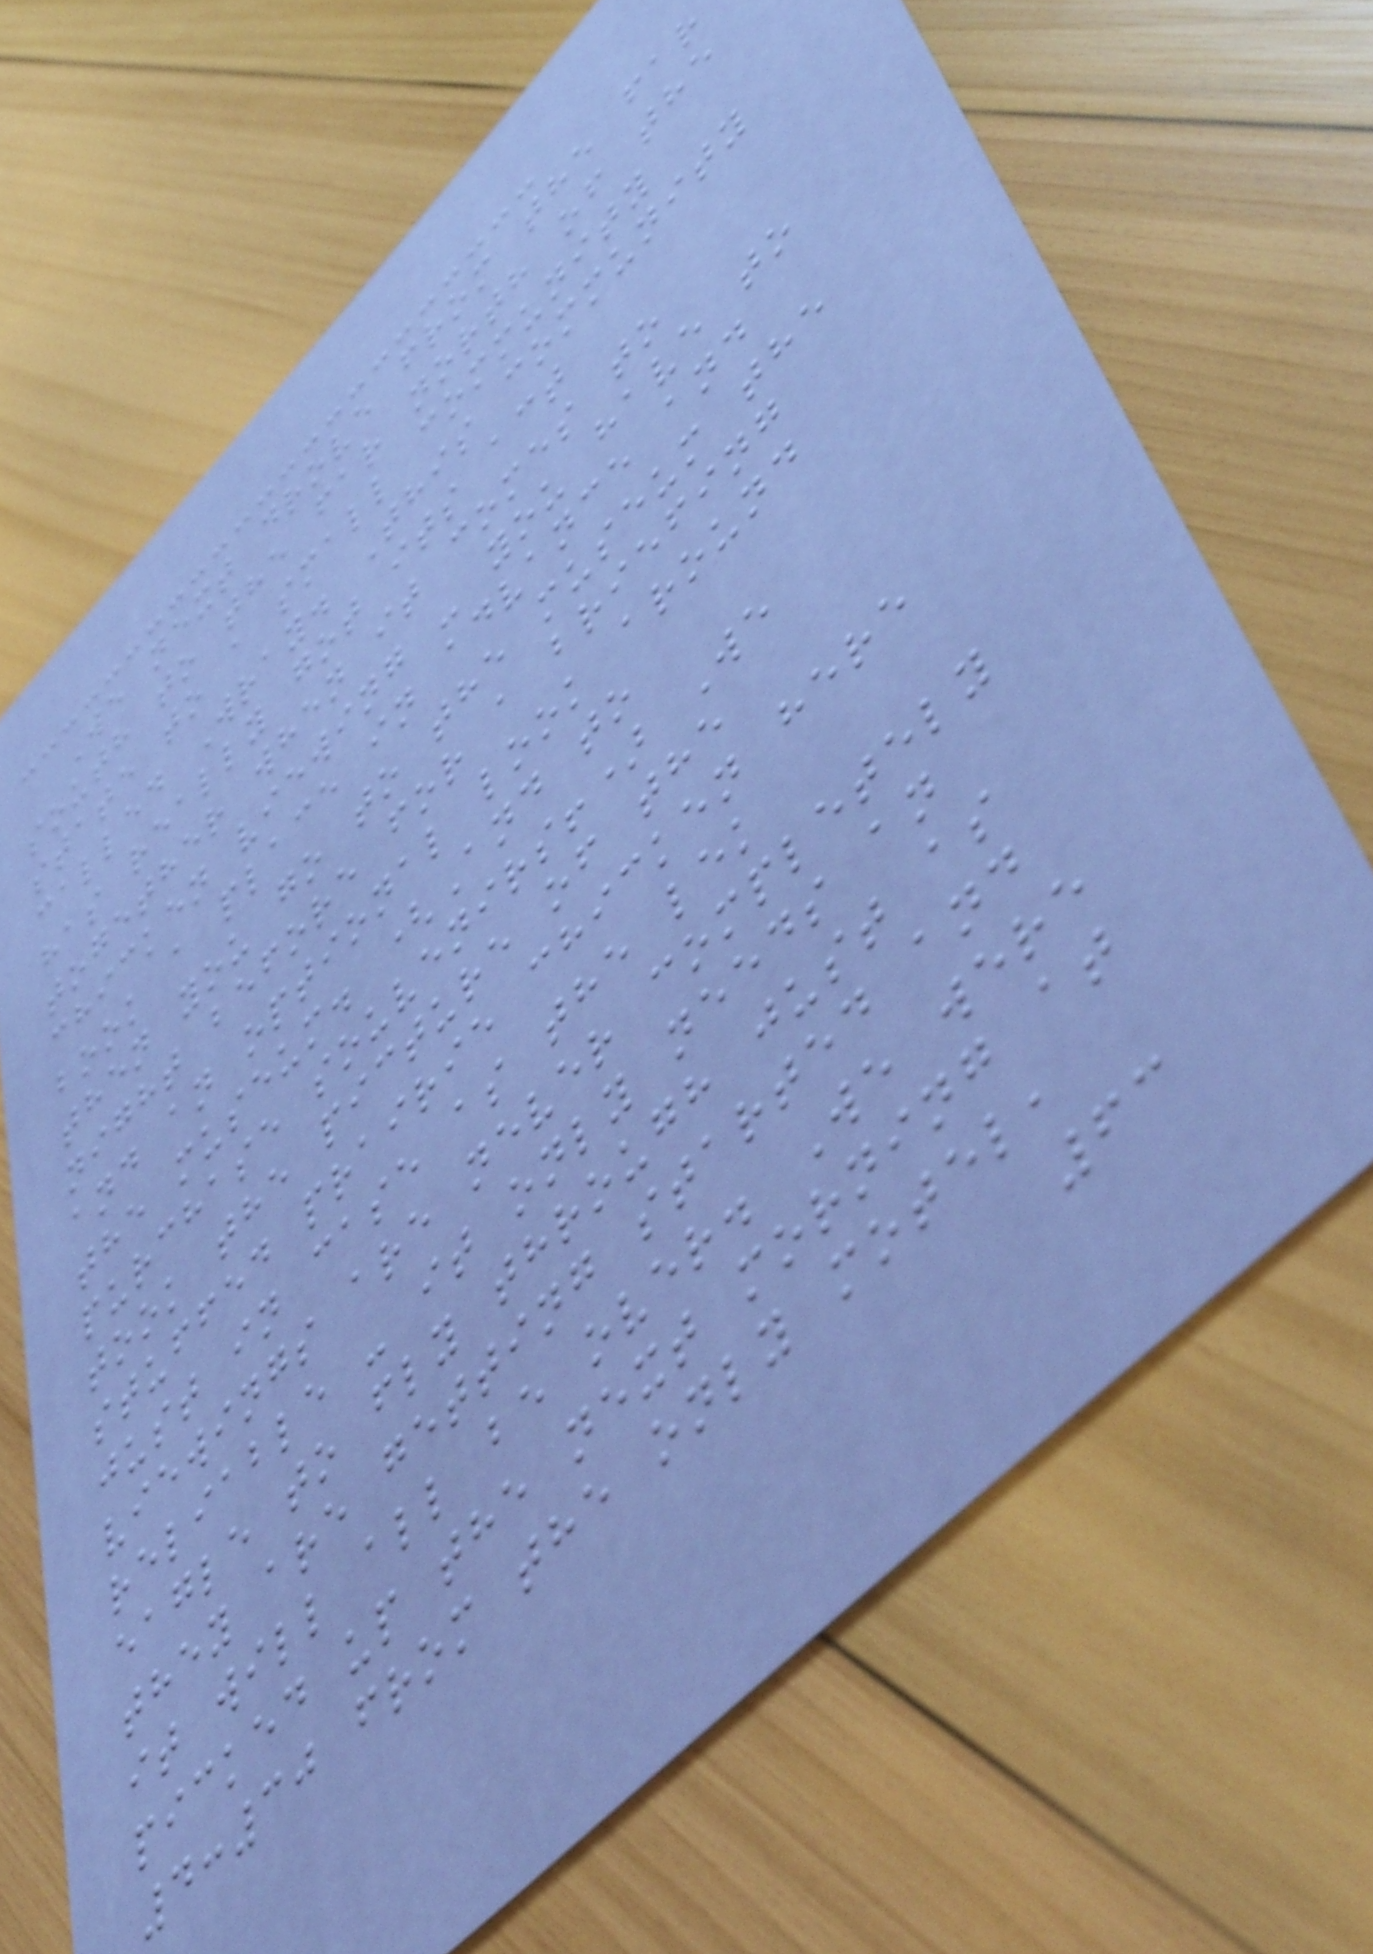We next drove from the far
south to the far north of the
state to a small community
called Wray. This community
has really got its act
together when it comes to
chicken viewing - you have to
book a place in advance and
then you go to the museum the
night before for a briefing
and an optional look around
the museum. (And to
purchase souvenirs!) We
took the picture of the
stuffed prairie chicken here
just in case as the lek
viewings are never completely
reliable - it only needs an
eagle to fly through just as
they are getting started and
it will all be over. We were
picked up the next morning at
4:30 from the only motel,
63
